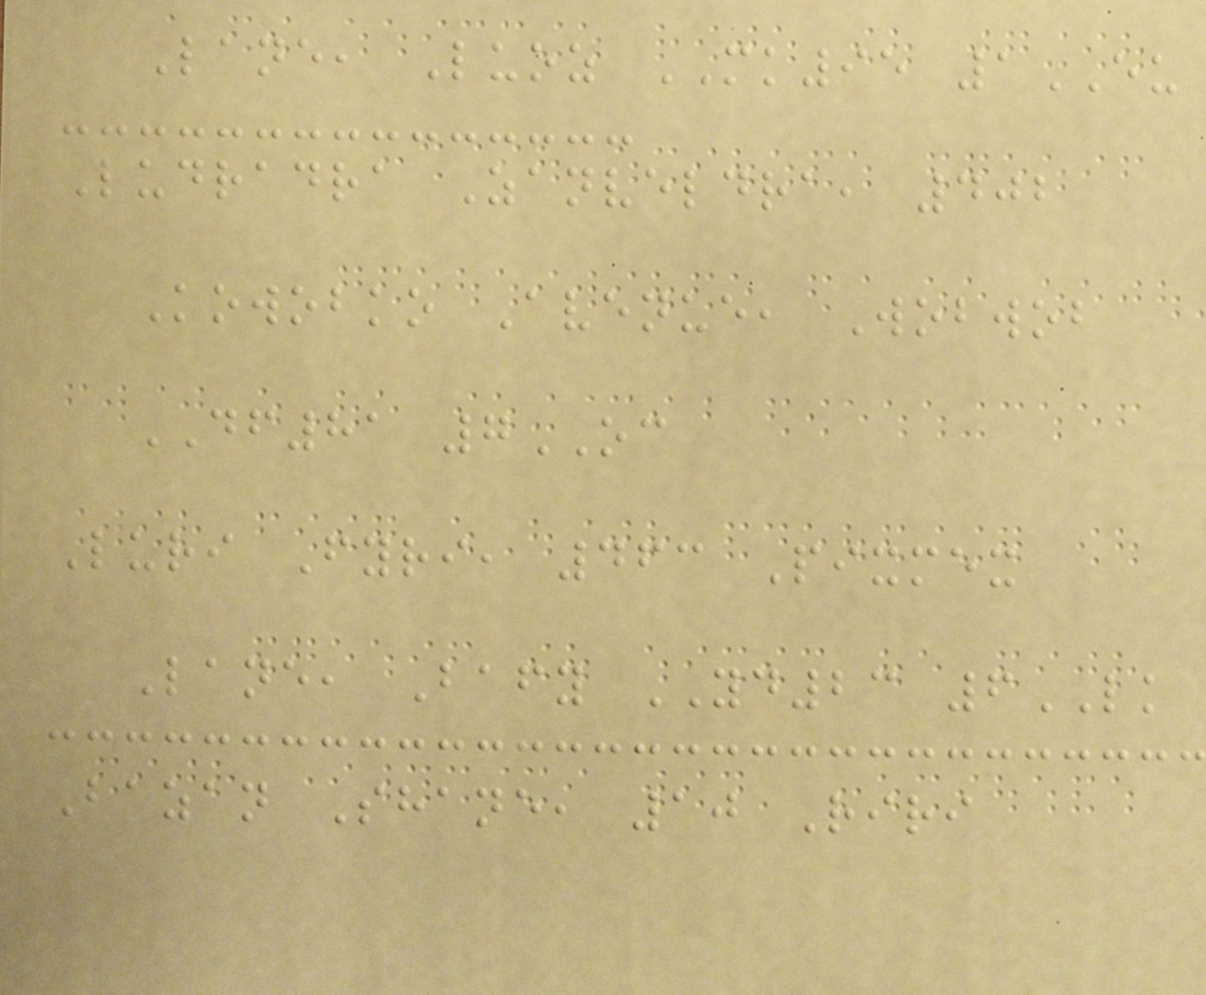Lane, Luoz MK95 1EU
Ludradra Zanveldra, 402
Kowobko Avenue, Wobwob
DF81 7OC
Luri Fyri, 463 Pixmex
Lane, Bafy YD23 6LK
Bazan Shane, 10 Riri
